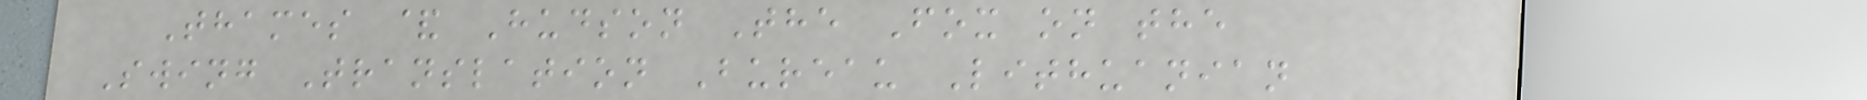Thames & Hudson The Fox on the
Swing Translation Bureau Lithuanian
